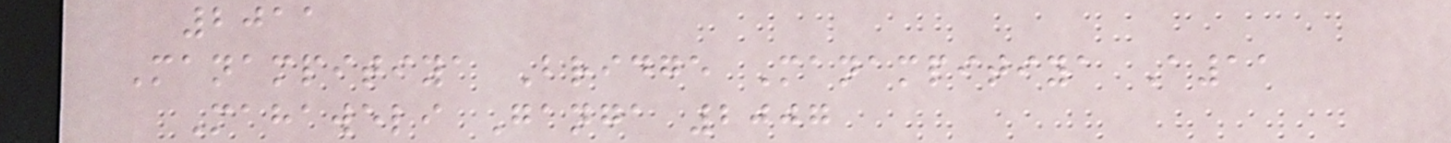2011
Manampitiya Bridge Manampitiya A11
Mahaweli Ganga 2007
